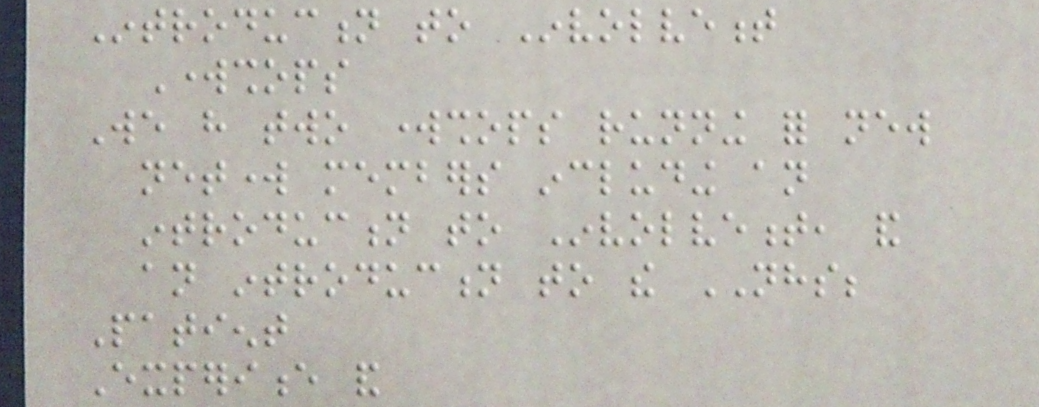Introduction to Involvement
Workshops
We have two workshops running for new
network members including an
introduction to Involvement, and
an introduction to the NHS;
Patient
Experience and
